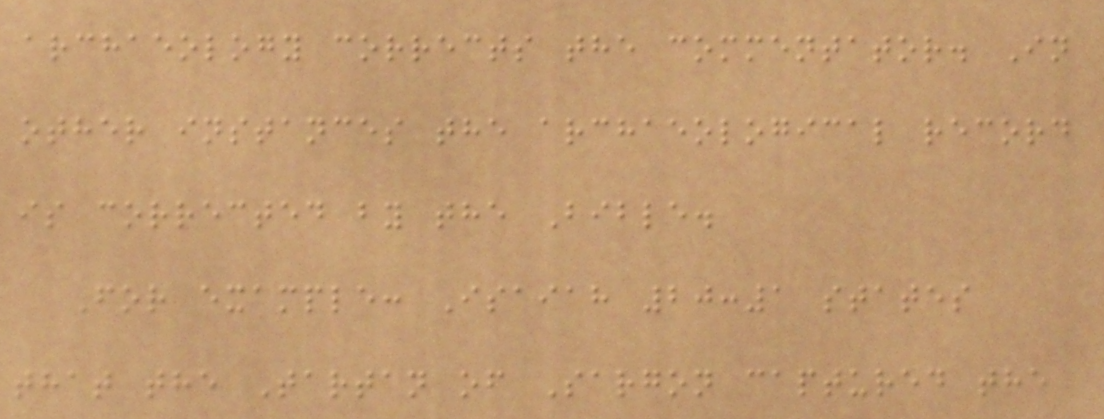archaeology corrects the commentator. In
other instances the archaeological record
is corrected by the Bible.
For example: Isaiah 20:1 states
that the Tartan of Sargon captured the
